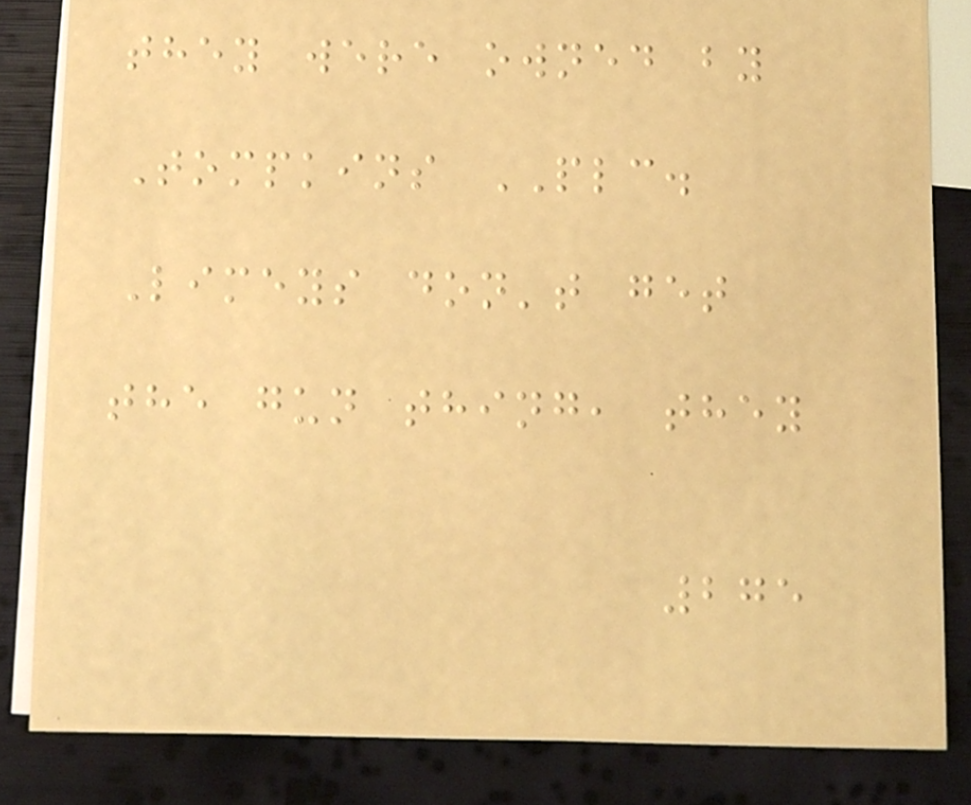they were owned by
Tompkins PLC.
Limeys don't get
the gun thing, they
275
